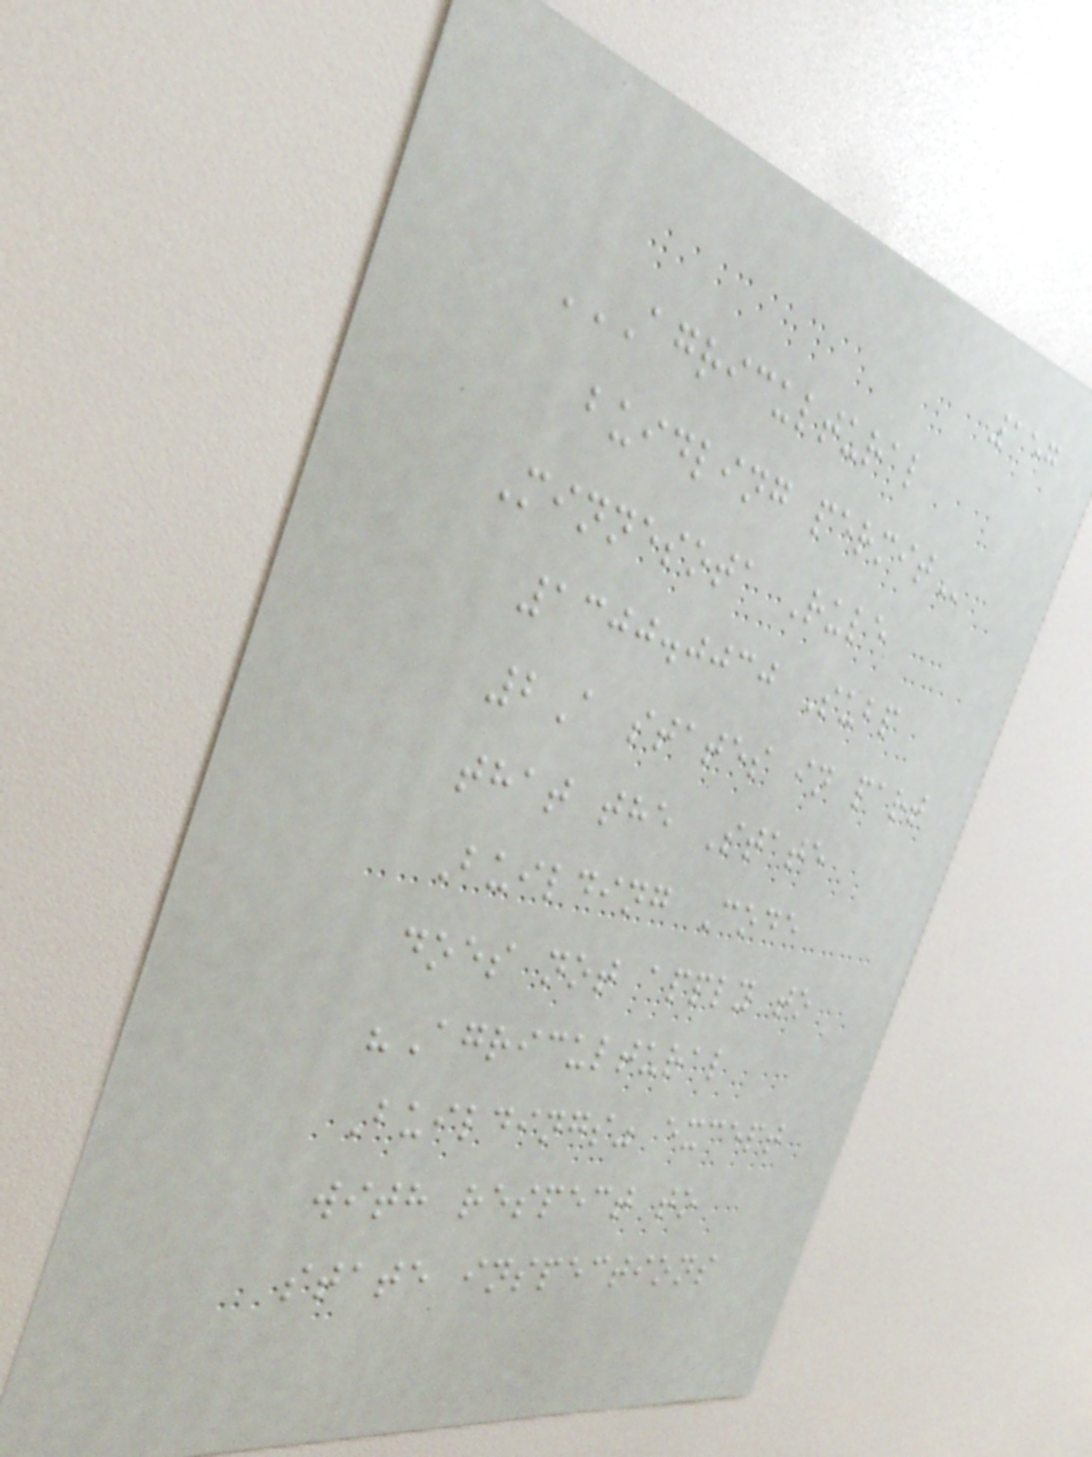157
AGRICULTURAL
BUIDLING PERMIT
Minnesota Rule
1300.0030 Subp
2A states in part
that the State
Building Code
does not apply to
"Agricultural
Buildings" except
with respect to
state inspections
